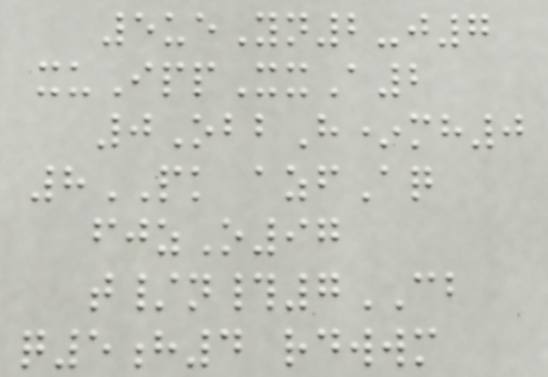5ueYn2-j7
xuIppXxA2
0ObbH*mh0
8PK azfAq
fjzO97
t/n#7CB
q5h4 rdwwm
